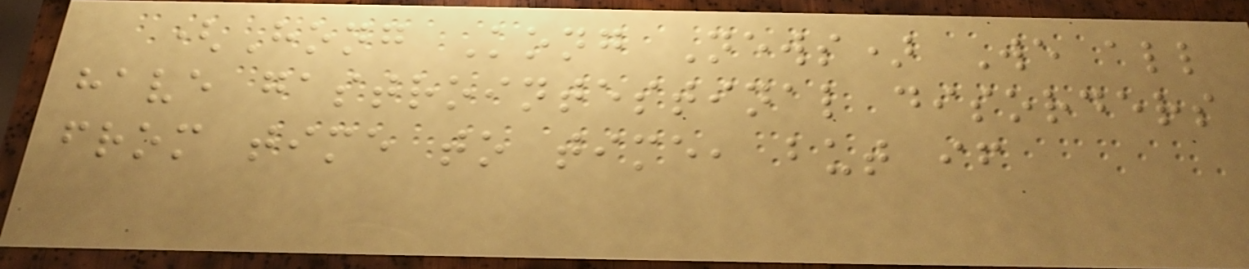(Hong Kong News) We all
have gastrointestinal disorders
from time to time, but if
